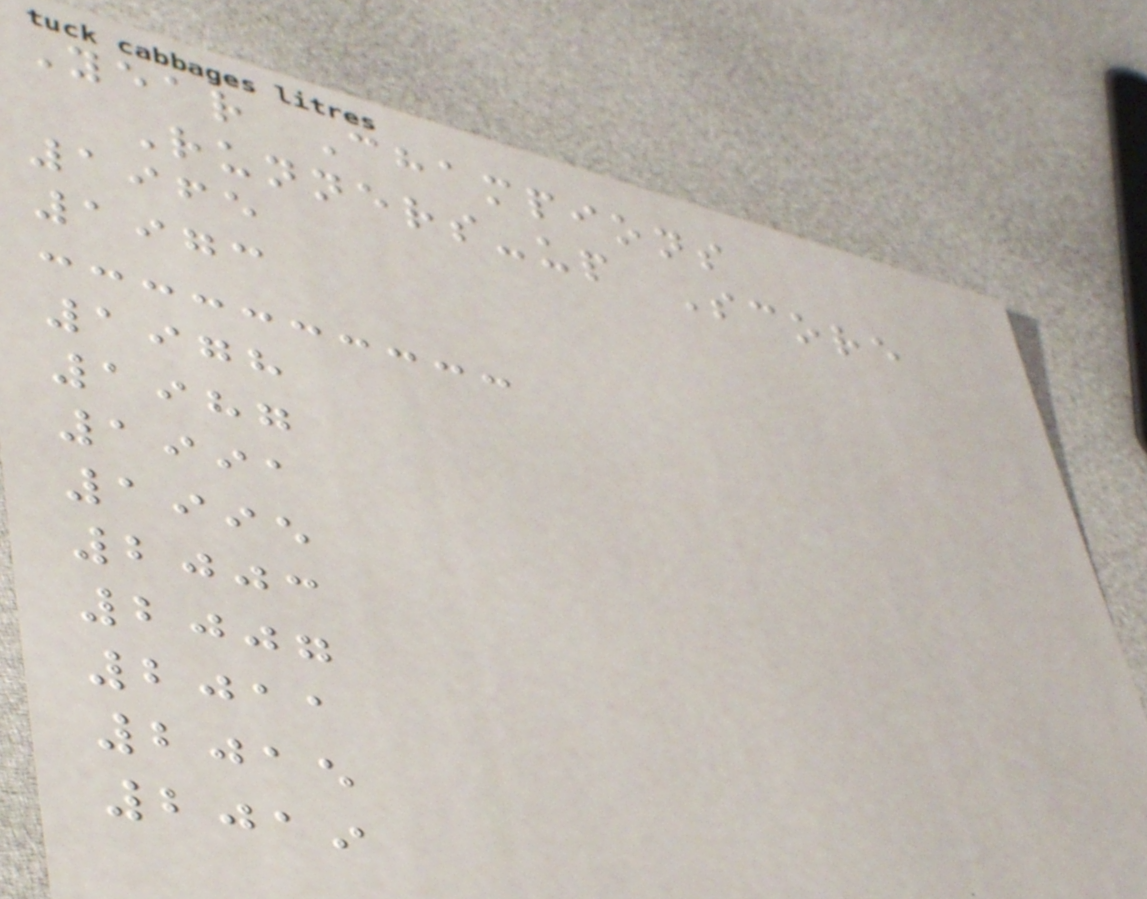Year Champions
Runners-up Score
1965
1973
1978
1987
1991
1995
2003
2007
2011
2015
2019
